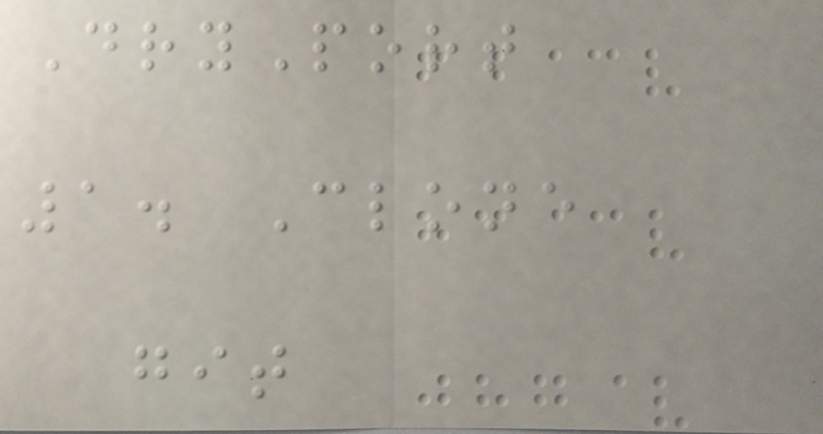DryPort
1. Clone
git
